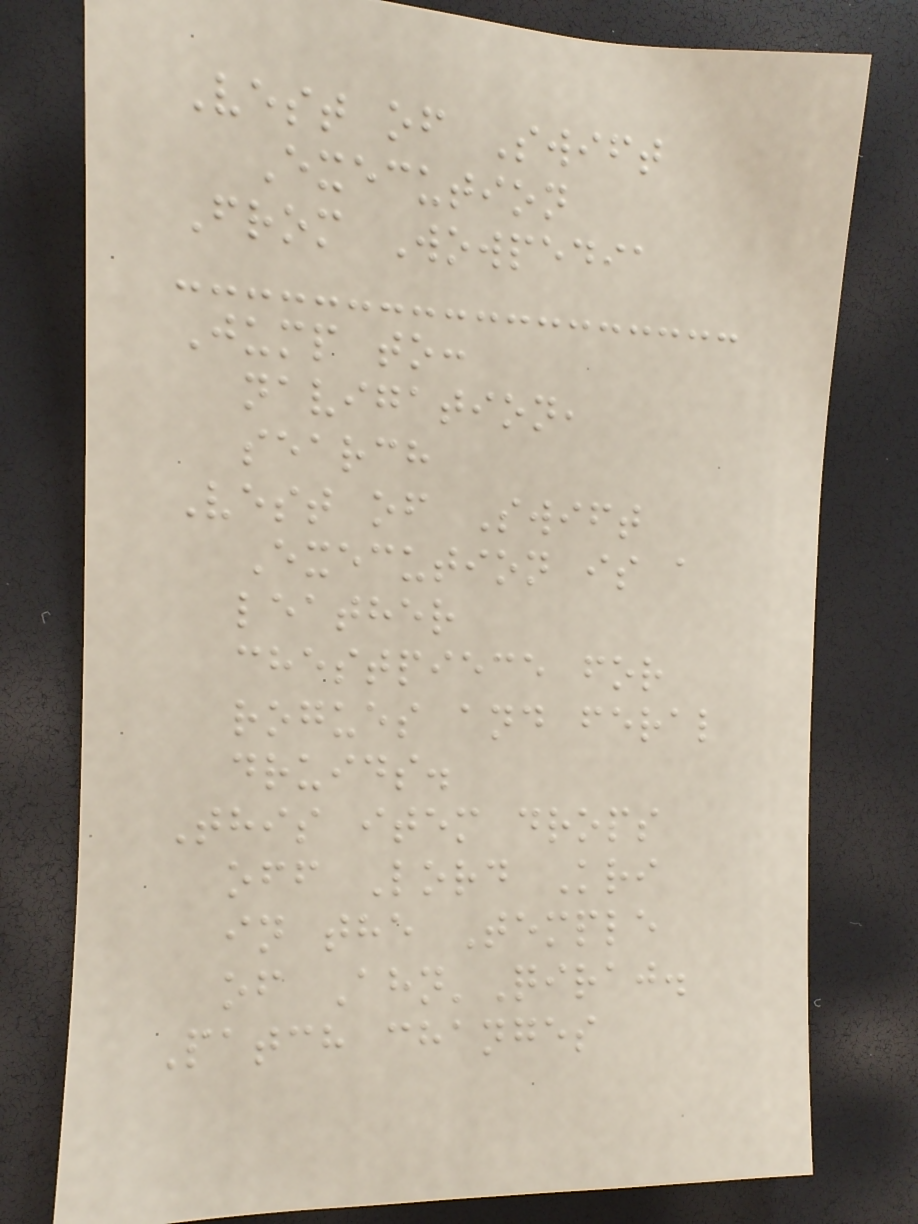Vest of Swift
Execution
From Wowpedia
Jump to:
navigation,
search
Vest of Swift
Execution is a
leather
chestpiece for
rogues and feral
druids.
This item drops
off Lord Kri
in the Temple
of Ahn'Qiraj.
Patch changes
